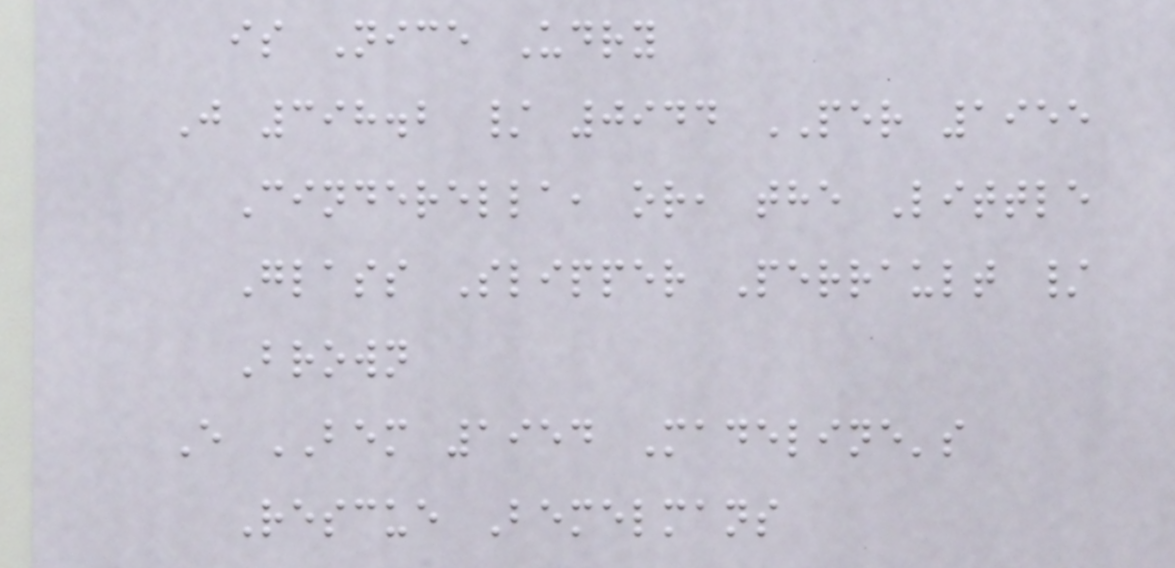is Nice Udry
J 398.2 / 0944 PER 1955
Cinderella, or, the Little
Glass Slipper Perrault /
Brown
E BEM 1954 Madeline's
Rescue Bemelmans
